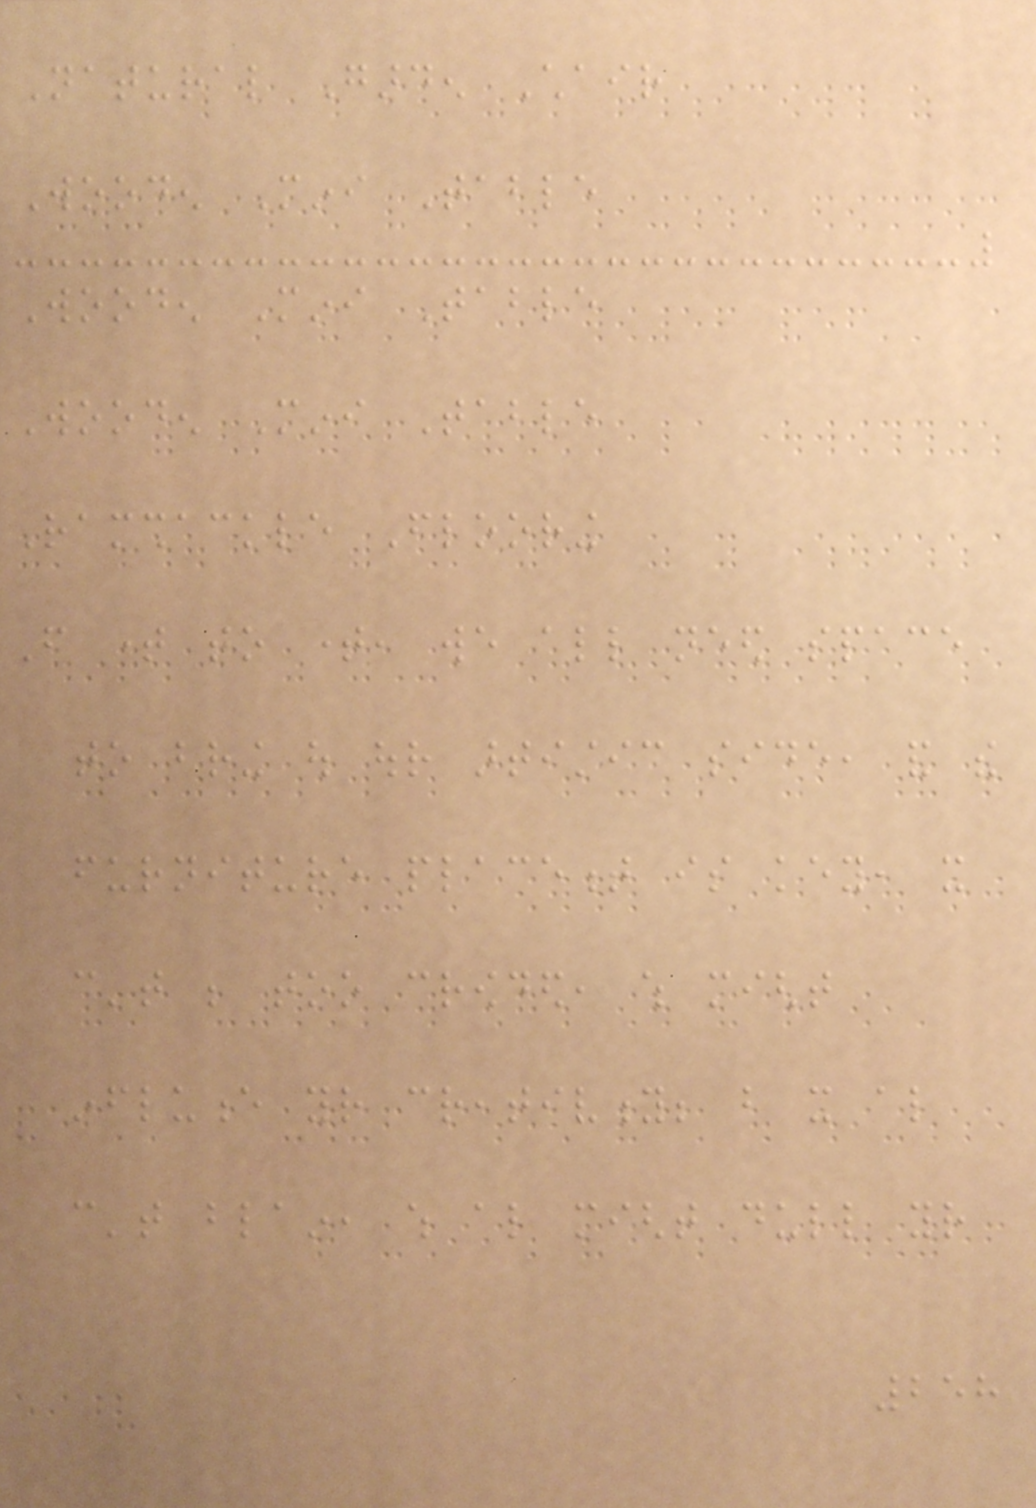Natural Garden Chair
Wooden Mini Table
Wooden Mini Table
Wooden Mini Table
Ramshackle Flooring
From time to time, we all need space
to bring out our artistic side, and the
furniture placement is key, it
can't be too crowded, which might
influence your creativity; but it also
can't blain, which also might dull your
258
